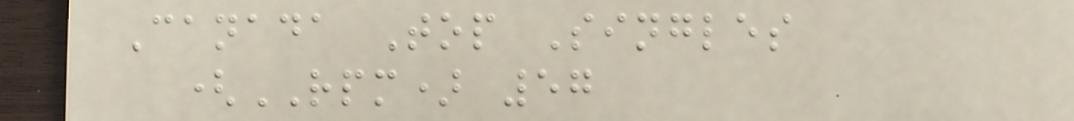Canada Top Singles
(RPM) 57
